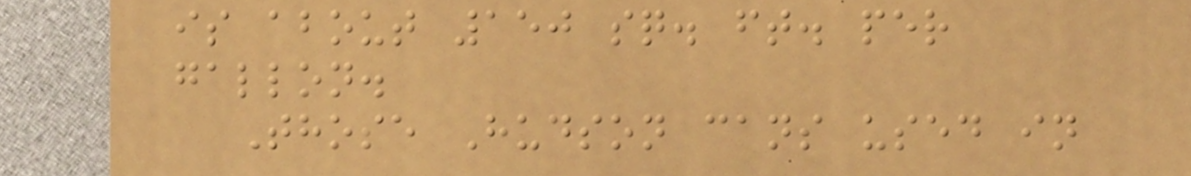is about 150 sq. ft. per
gallon.
Those Hudson cans used in
